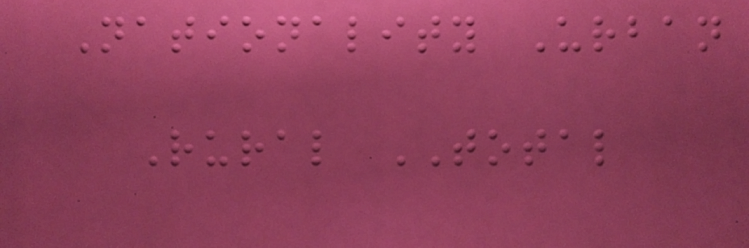Nationality Urban
Rural TOTAL
